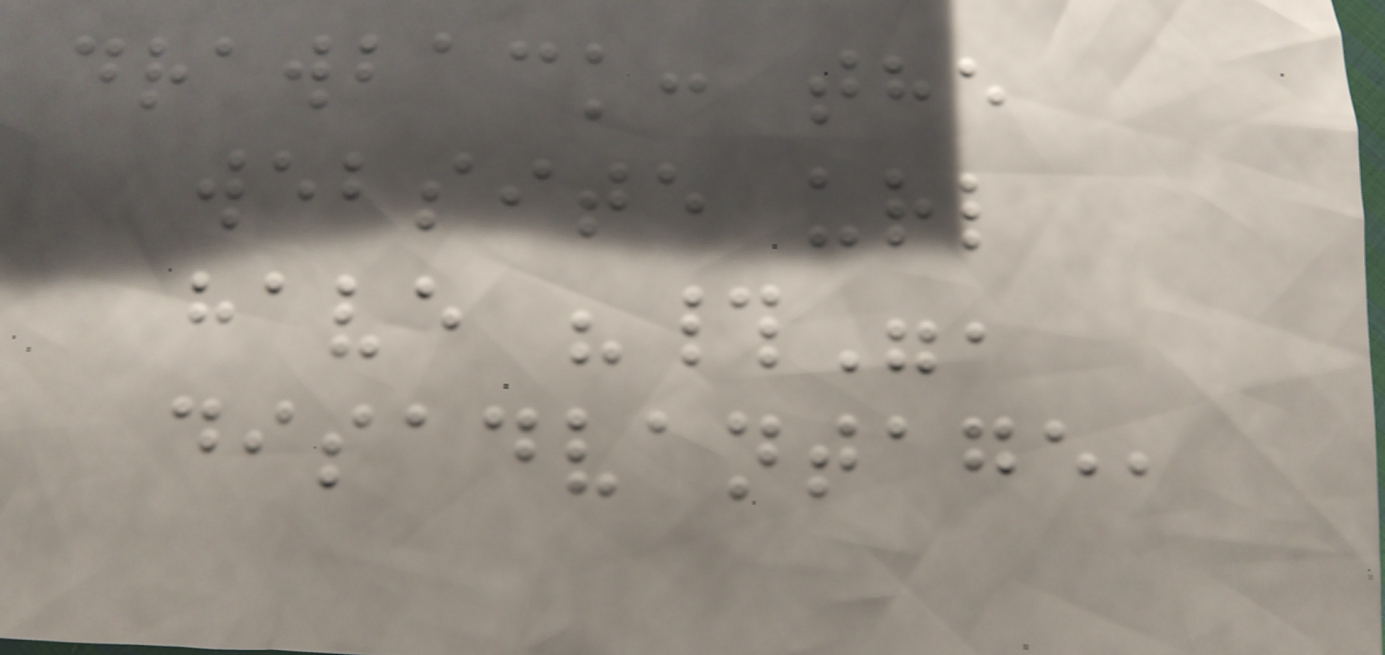drawback: the
website url
have "#",
disadvantage,
